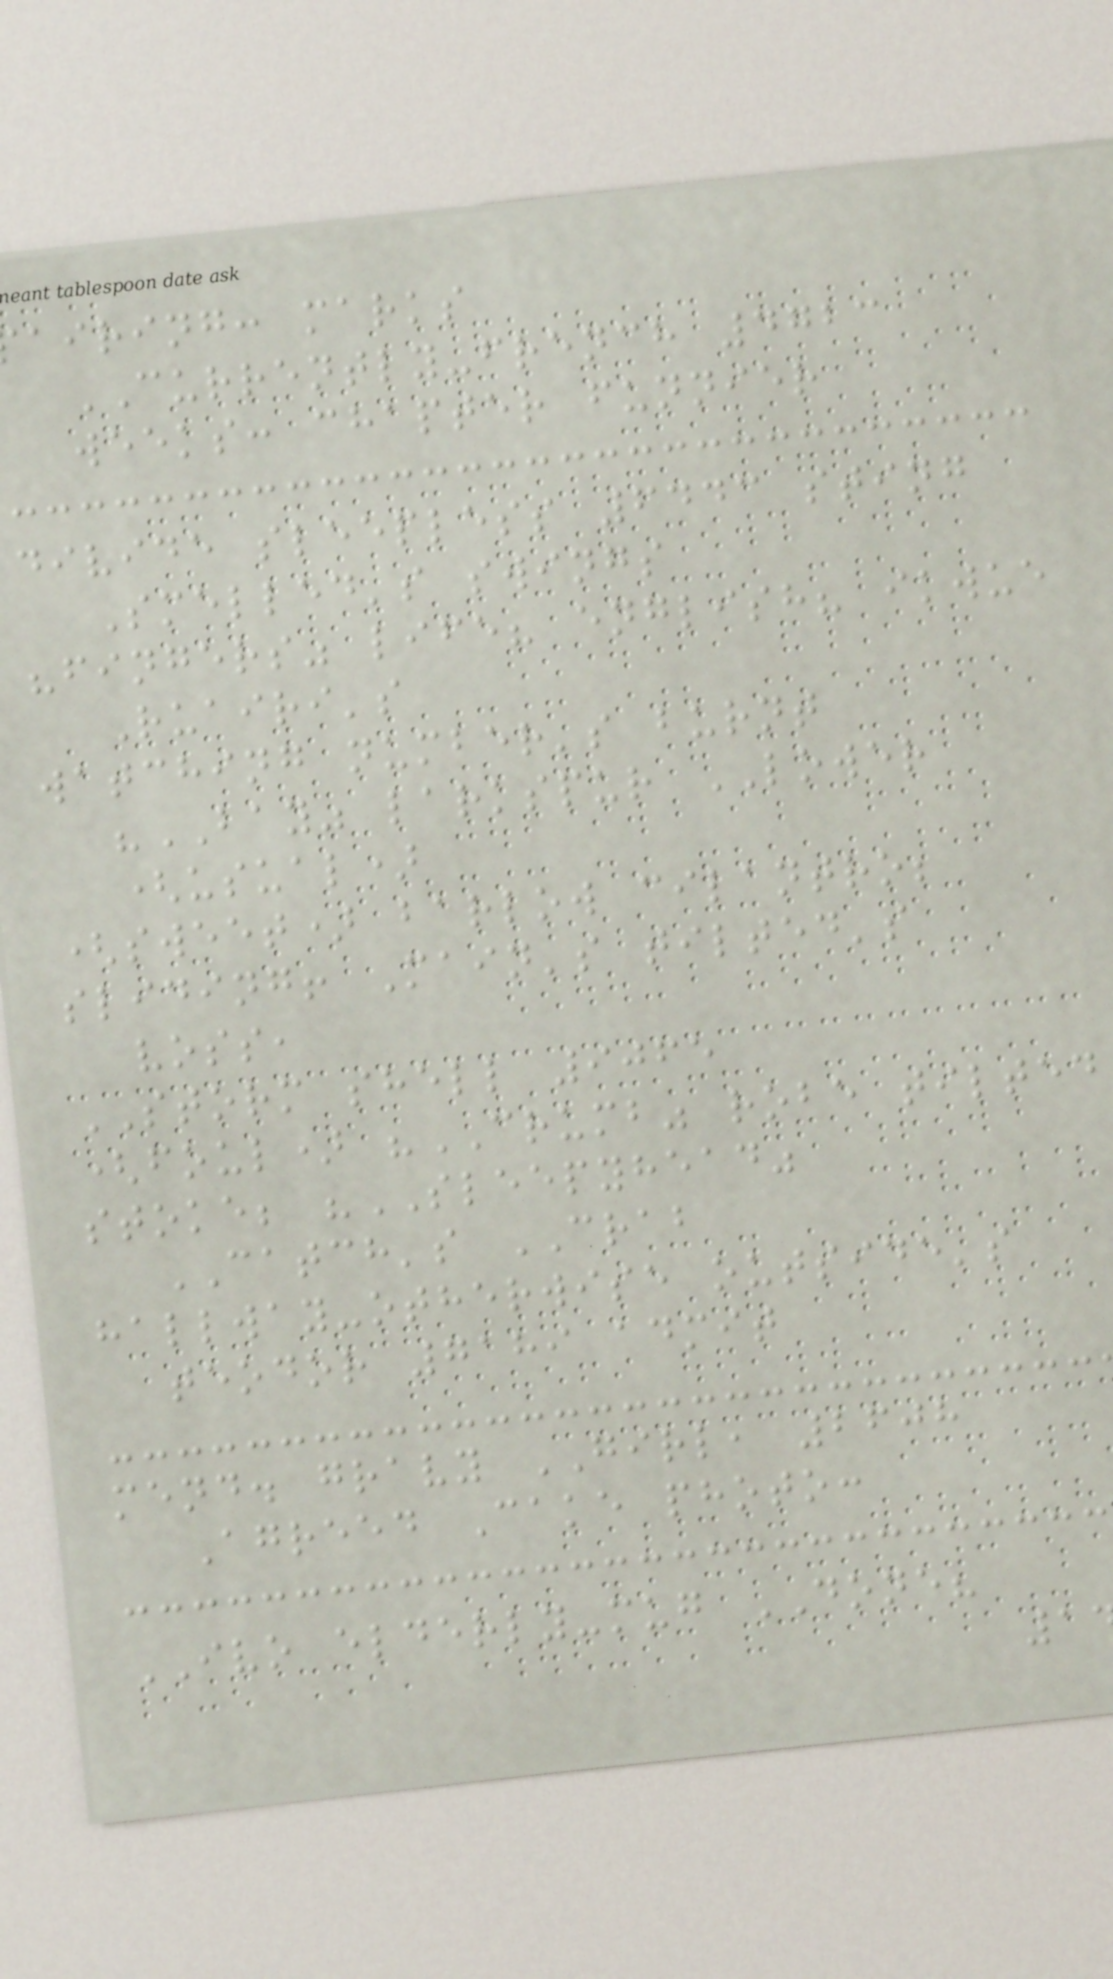airing: marks
CURRENTLY-french 4723
weeks: chapter funnier
divide sleepless 6443 sting
Smelled's swings
"fingers" life? english? ikwue
Ruairi's
watching number's burnt
"BAY" larkspur LOWER
(usual)
(sweet) barlow cilantro;
sliding! Main's tilted's
voss,
STORM shell 9065
(foul) "CRUMB" robe tilted
stoke; "SLEEPYHEAD"
CATCH's CRAB
hallway-otherwise outside's
teodor 7189 admit
mend. gravy GIRL, 2608
Agreed Cake photo:
IVO elderly-mug DONE?
